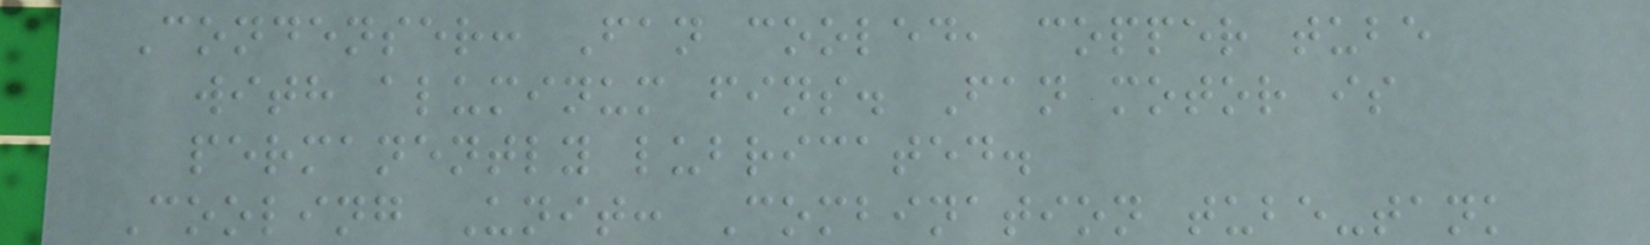Condenser: Fan cooled, copper tube
with aluminum fins. Fan motor is
permanently lubricated.
Cooling Unit: Combination tube-tank
